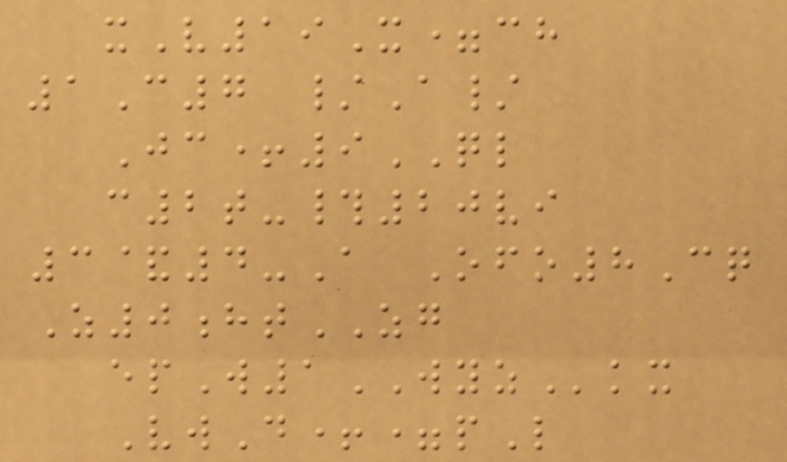xV19X=ch
1C7 /A/
Jc+9QL
c2t-#20vi
3&4-A Ofo8Cq
Z0htZG
epW1WYZkx
VwD+=pL
